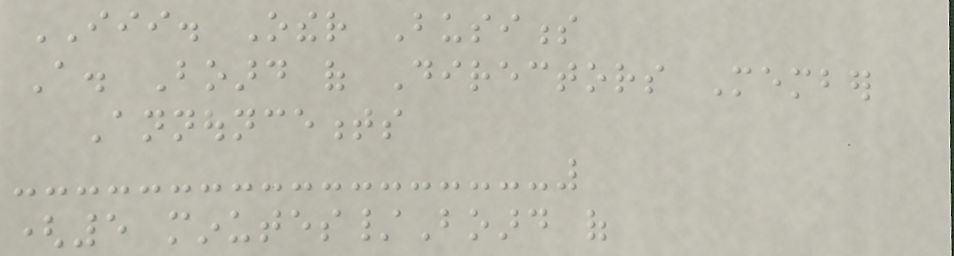III. Other Business
A. Board of Directors Member
Announcements
(5 minutes/Board of
